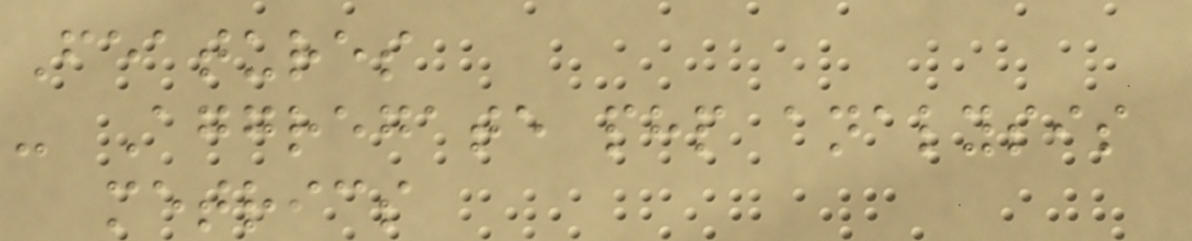Features
- Aggregate php analysis
metrics
